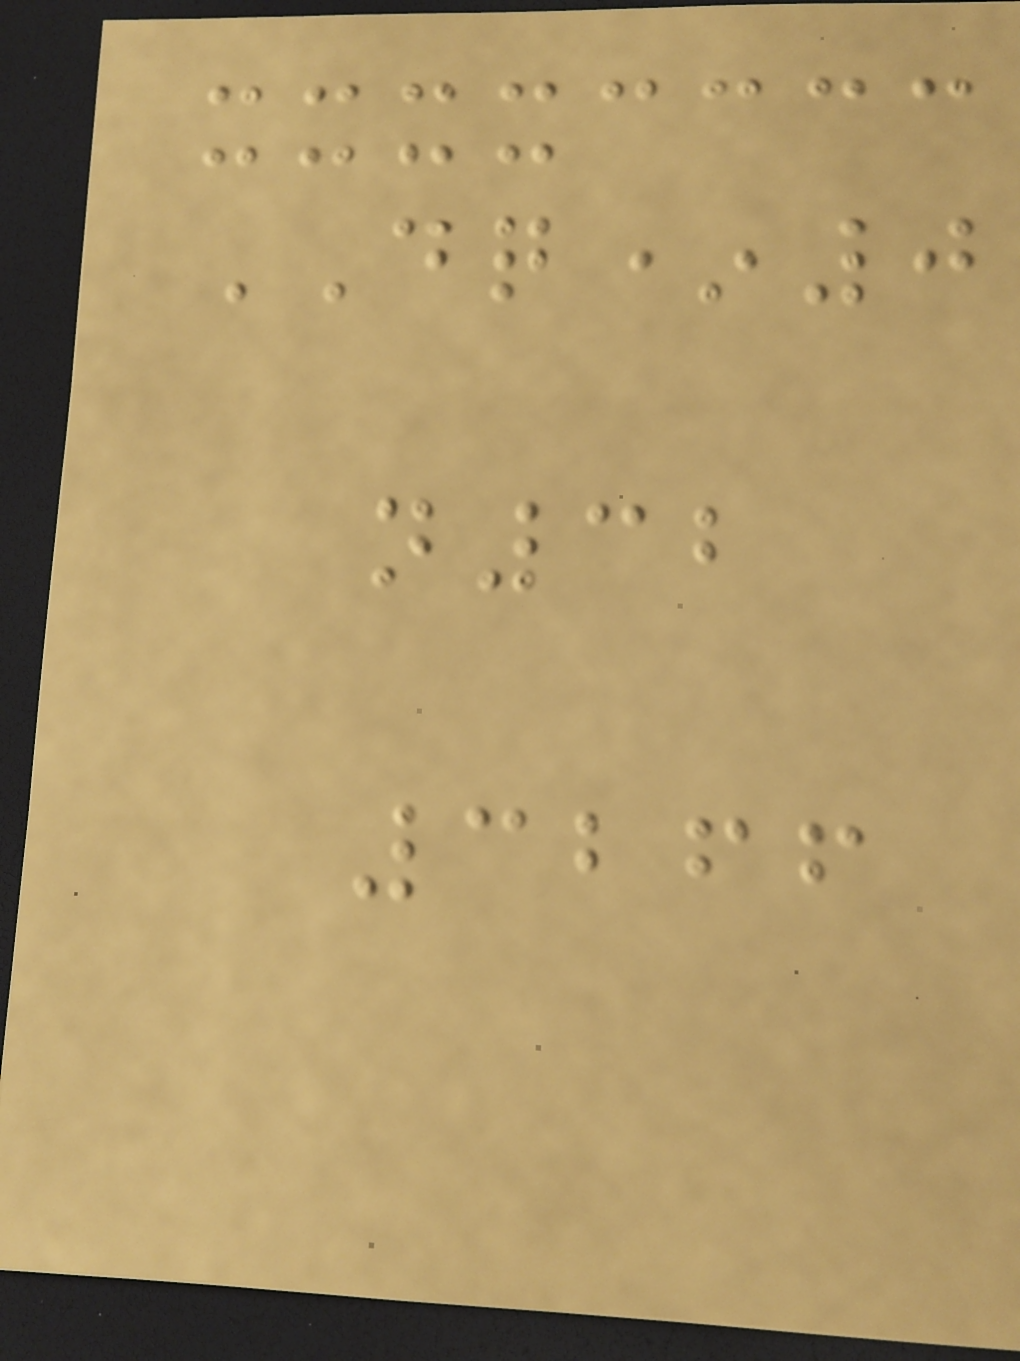DQ*0
n32
3266
